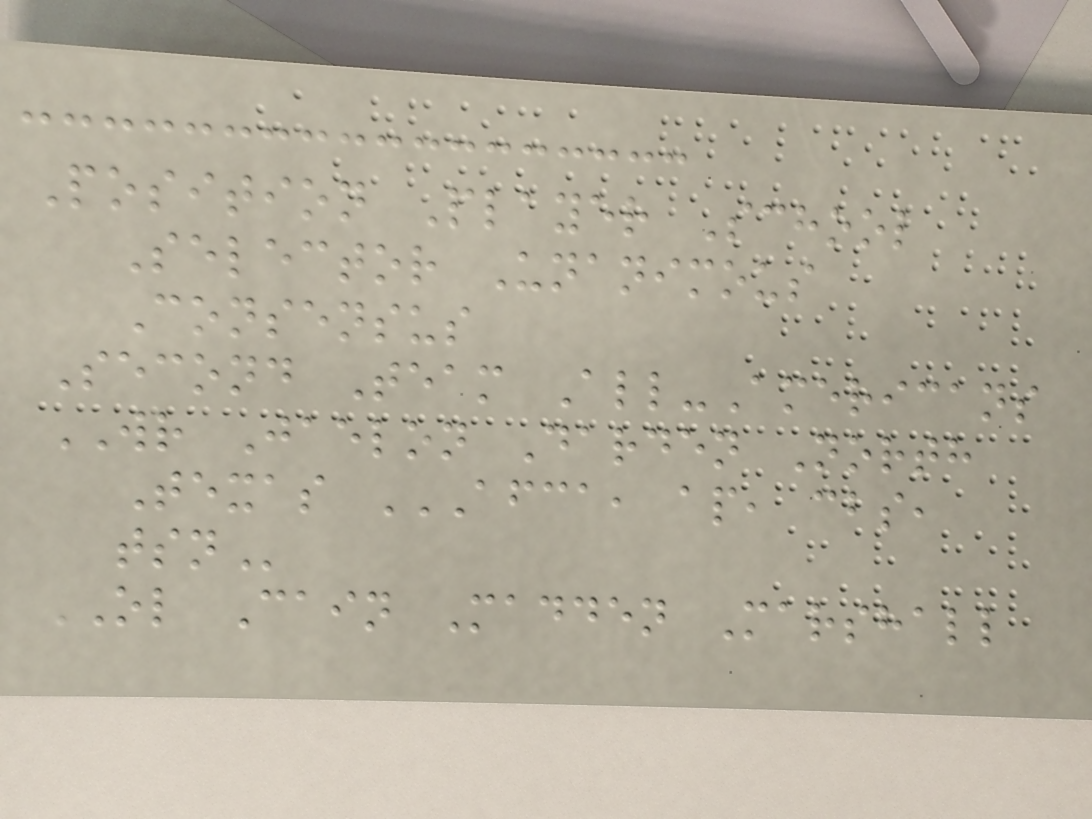Position Player School
Selector Unanimous
Consensus
Second Team All-Americans
WR Jaelon Darden North
Texas AFCA, AP, CBS,
TSN
OL Cain Madden Marshall
